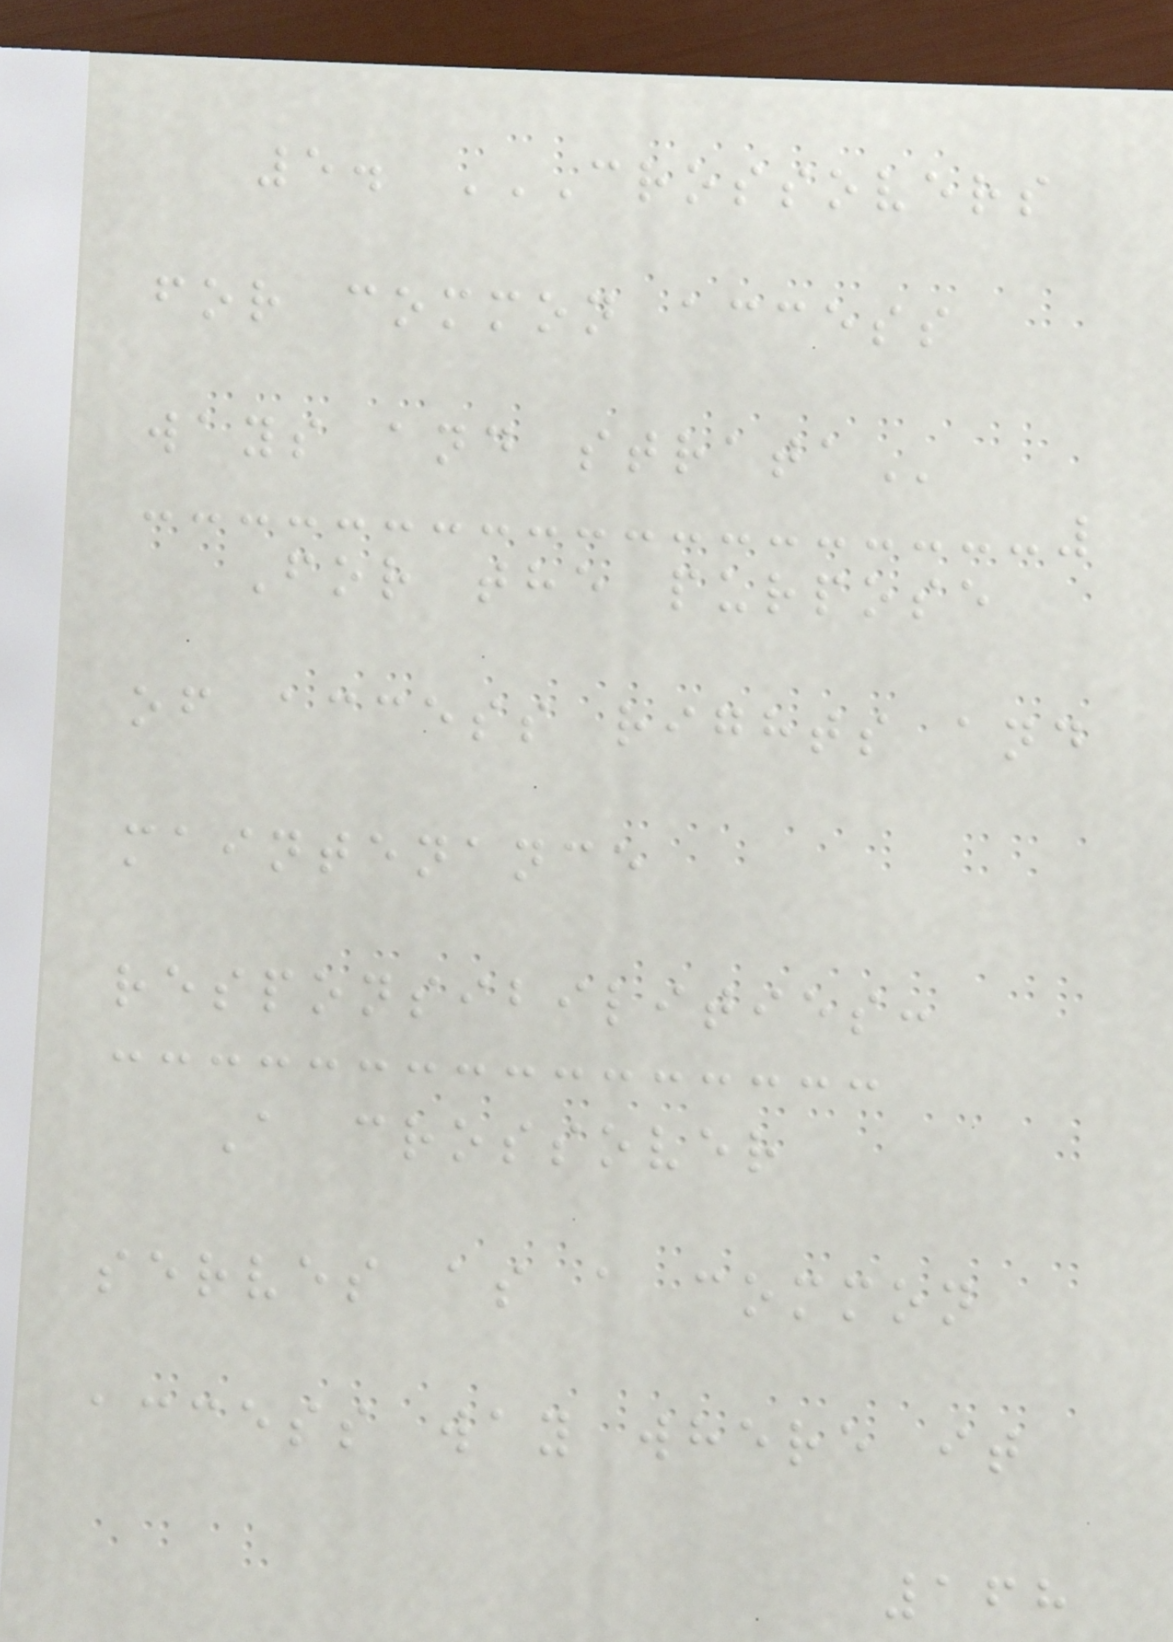5. CROSSOVERS
FOR COMMON ACCESS
WAYS AND STRATA
For the purpose
of access rights and
maintenance
responsibilities:
A crossover
serves as a common
access way where it
168
